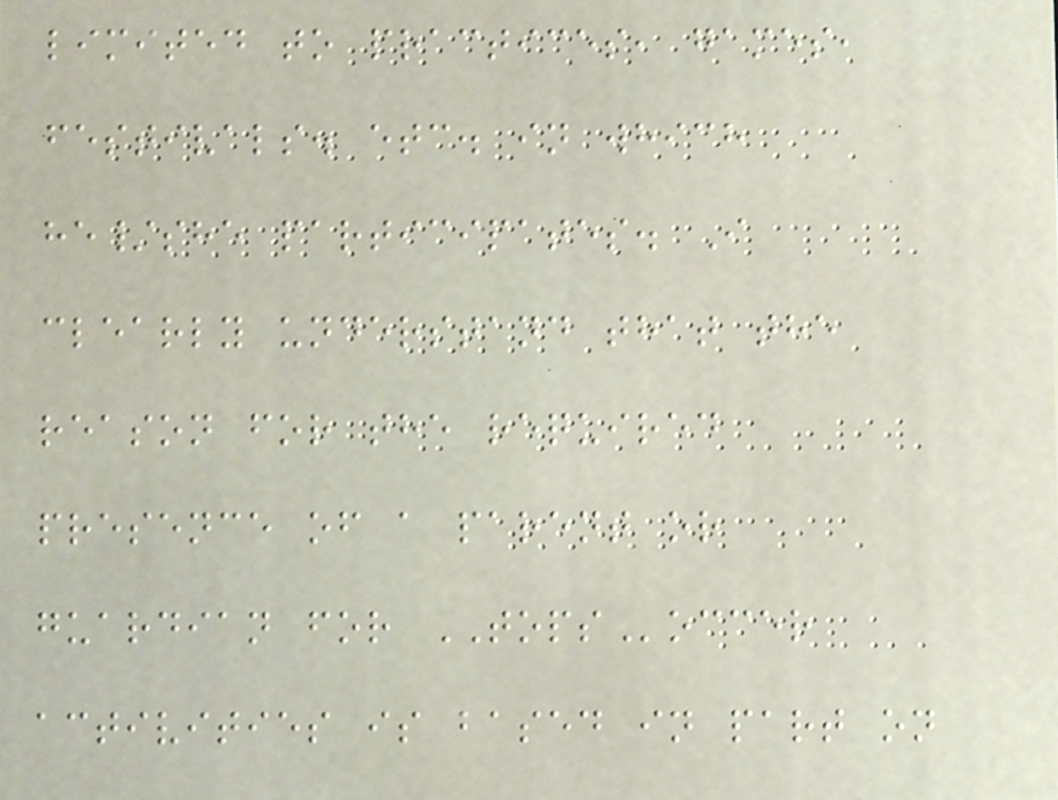limited to practices, games,
festivals. etc. in which
he/she participates. I
clearly understand that the
reason for the required
presence of a parent or
guardian for TOPSoccer
activities is based in part on
